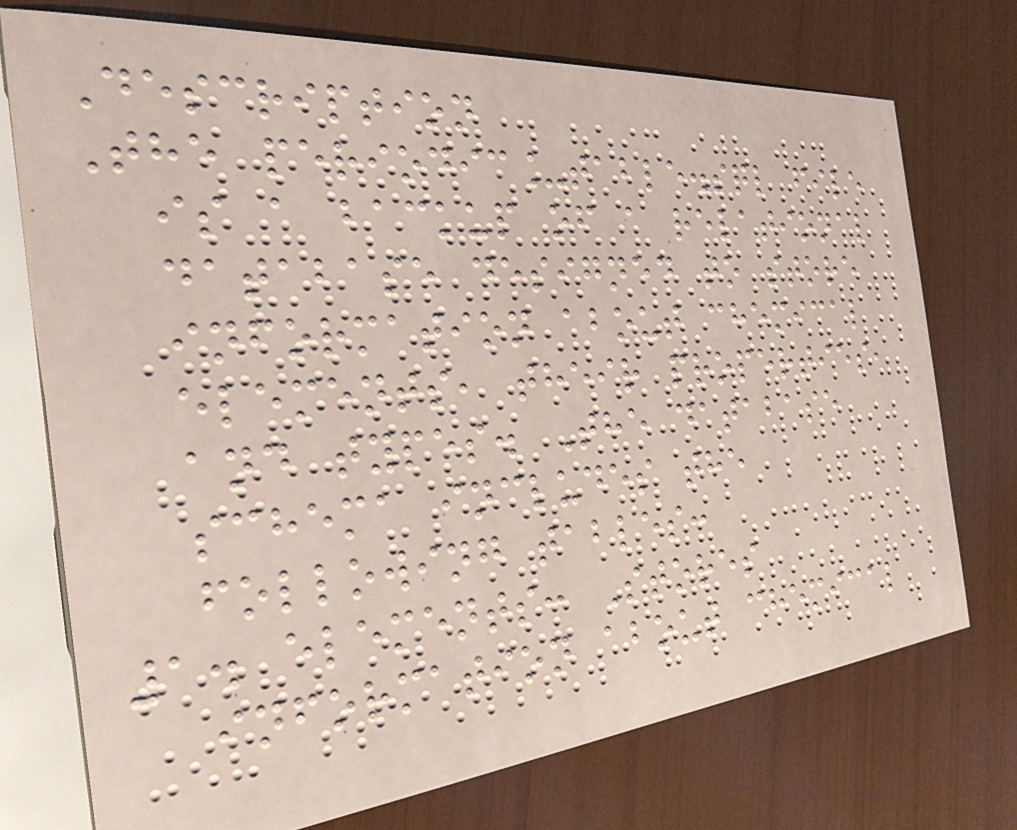Description
The periodic_table.sql file
is a backup of a relational
database designed to store
information about chemical
elements, their properties,
and types. The database
schema includes the
following tables:
1. elements: Stores
information about chemical
